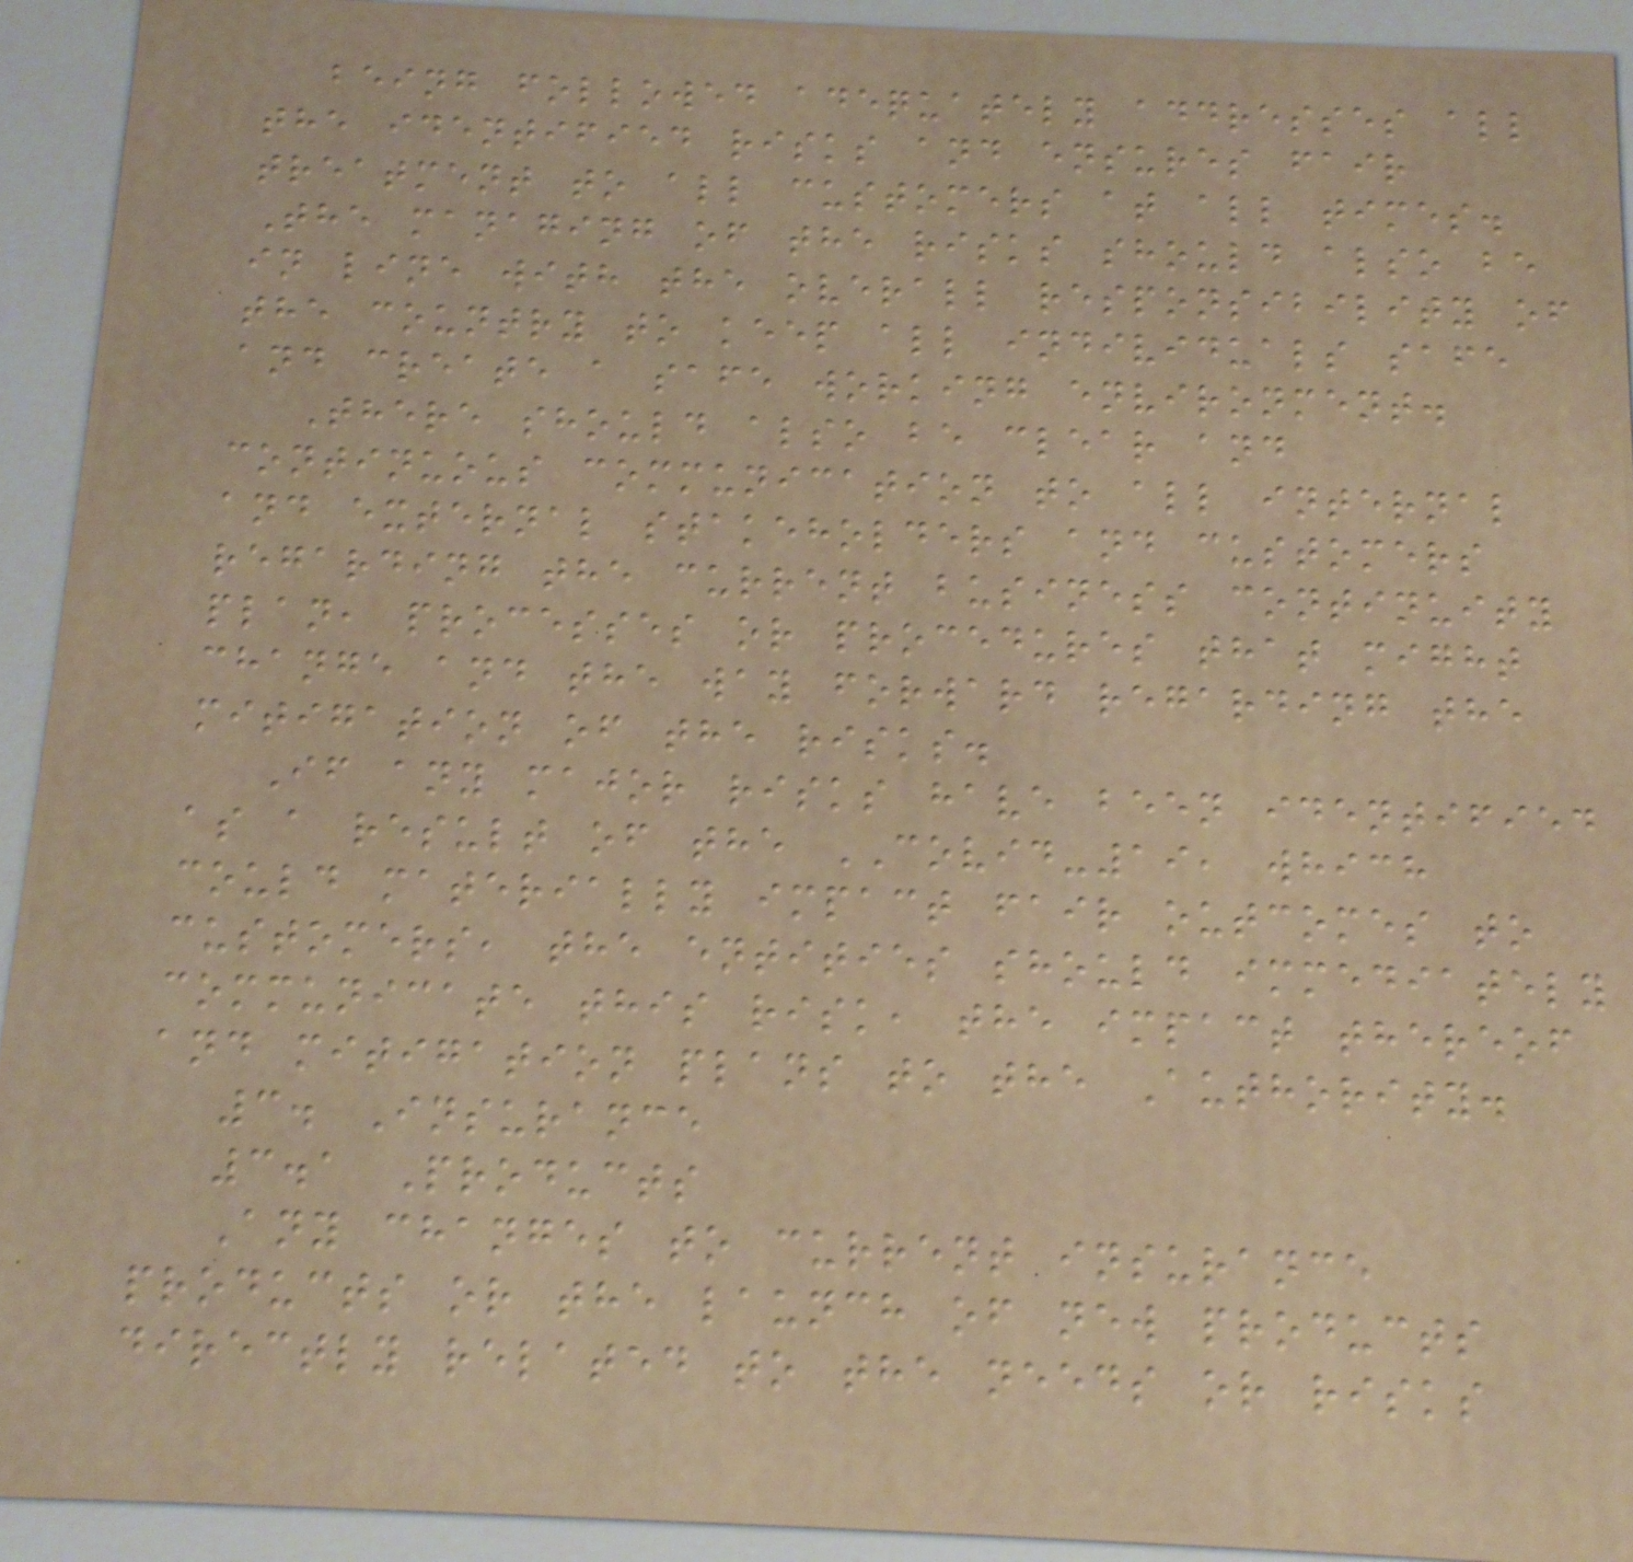being followed adequately addresses all
the identified risks and ensures fair
treatment to all customers at all times.
The managing of the risks should also be
in line with the overall responsibility of
the country to keep all individuals safe
and create a safe working environment.
There should also be clear and
continuous communication to all internal
and external stakeholders and customers
regarding the current business continuity
plan, processes or procedures that might
change and the way forward regarding the
mitigation of the risks.
If any major risks have been identified
as a result of the COVID-19, which
could materially impact fair outcomes to
customers, the entities should immediately
communicate this risk, the impact thereof
and mitigation plans to the Authority.
3. Insurance
3.1 Products
Any changes to current insurance
products or the launch of new products
directly related to the needs or risks
